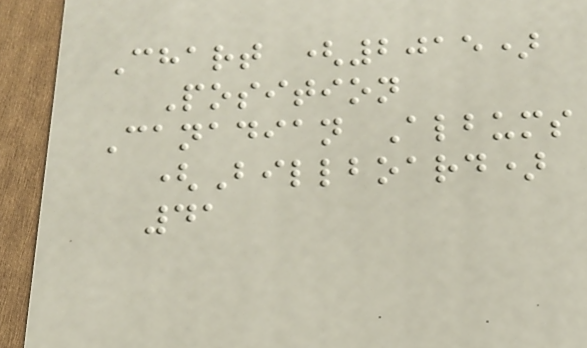Chart (2015)
Position
Canadian Albums
(Billboard)
41
